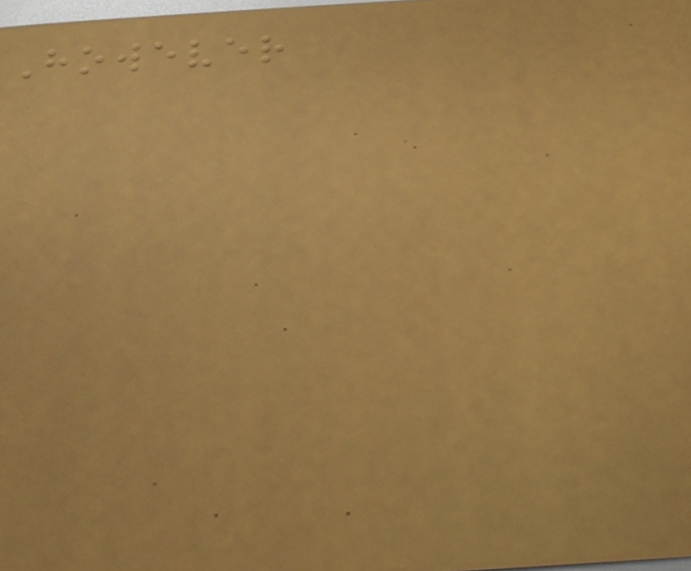However
